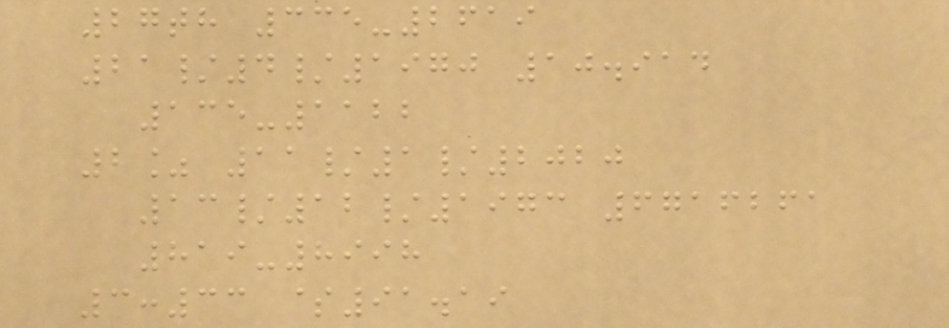27th 335-2619
21/4/1970 10.914
135-1122
2% 11/1/2020
13/12/1973 6716261
819-8998
3:33 $91.19
